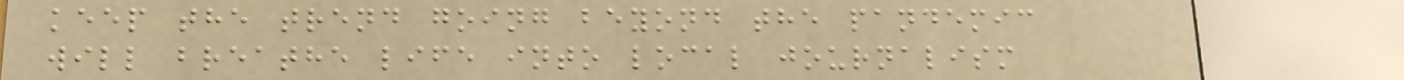keep the trend going beyond the pandemic
will breathe life into local journalism
